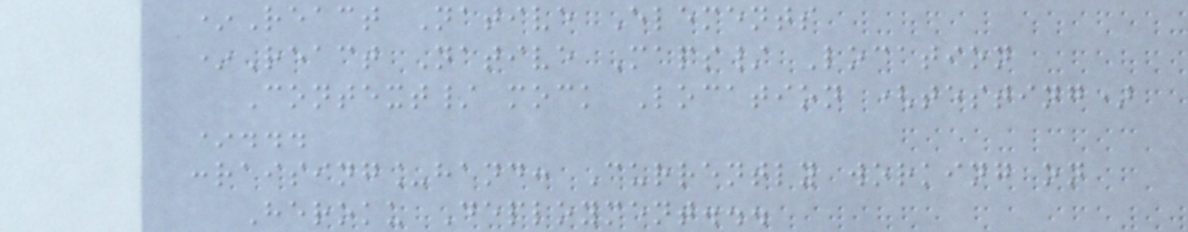*React Native Elements
*React Native Maps/ Location
Context/ mock Location (testing)
*...
:raising_hand: Currently working on
Heroku Deployment...
